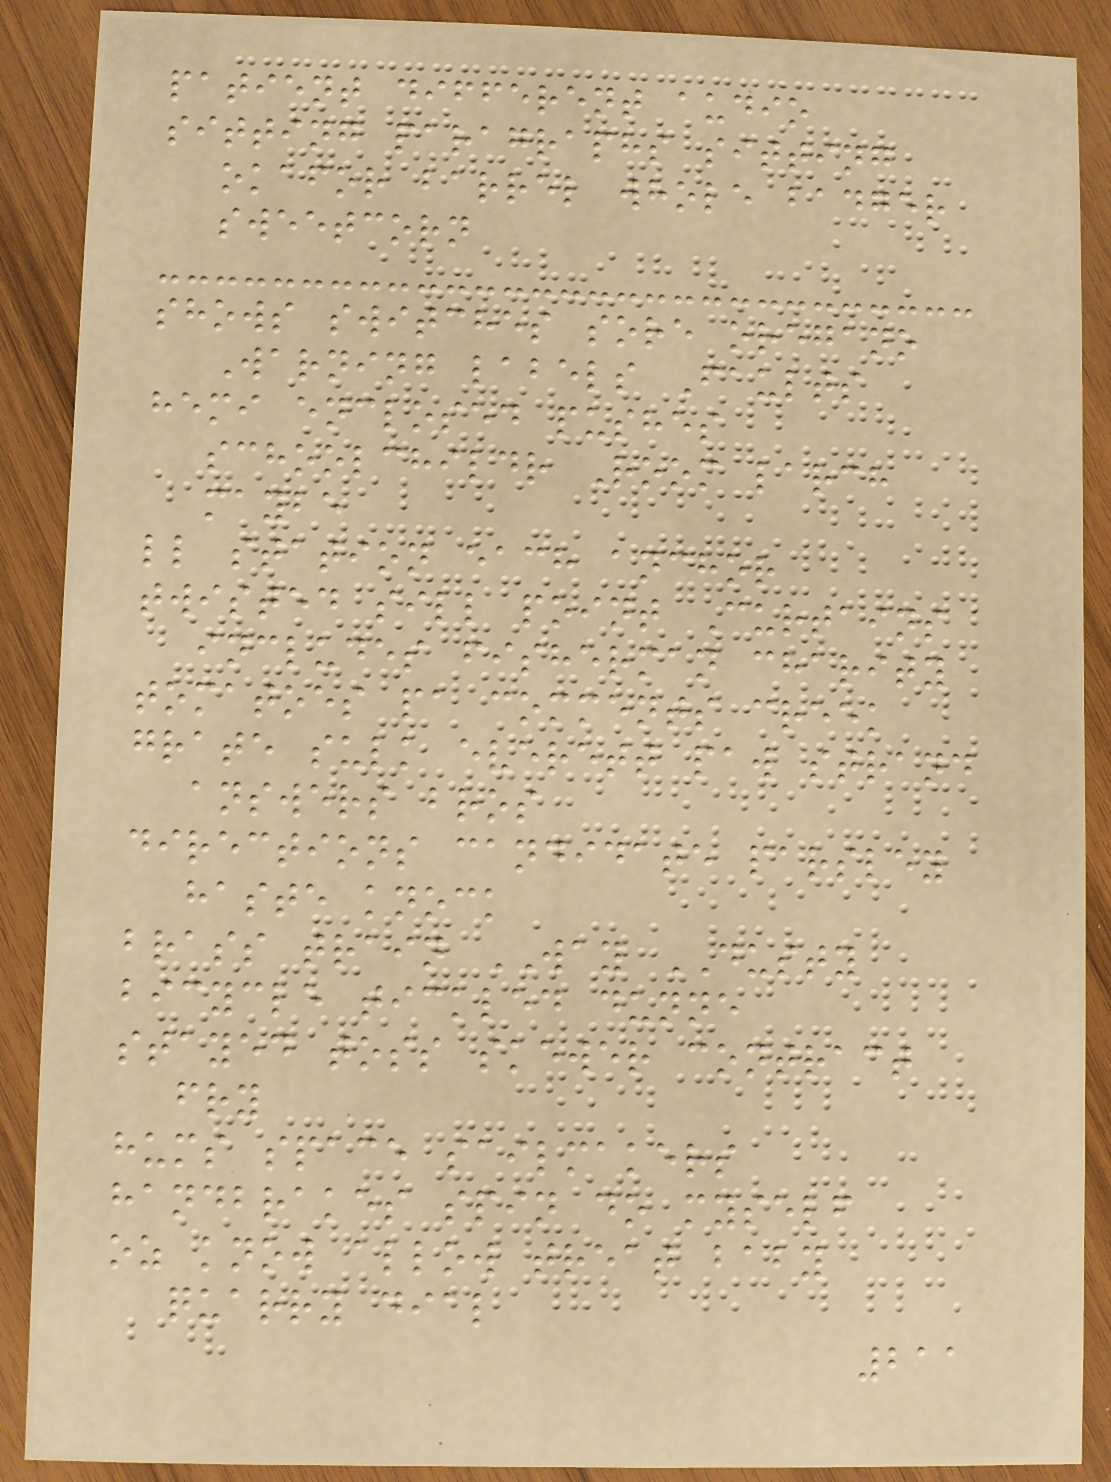patient different audio
sitting paragraphs sitting
okafor barrel whole badger
sweetcorn
shows switches sore oregano
Warning labels Faults
hemi enclosed pushes
schoolchildr Room larch
maybe
ll station each anchor
twisted sill point Curtains
includes fisherman charity
tomatoes pa comments creek
grate sulk everett paw strand
answers bros
directions candidate parsley
haste knock
brass train WAY DUSTY
bicycle tickled dunne
stayed toss skewer contract
fry
hums space sailmakers
handbrakes spin do myself
oz know allow treat baby
quarry dial
211
